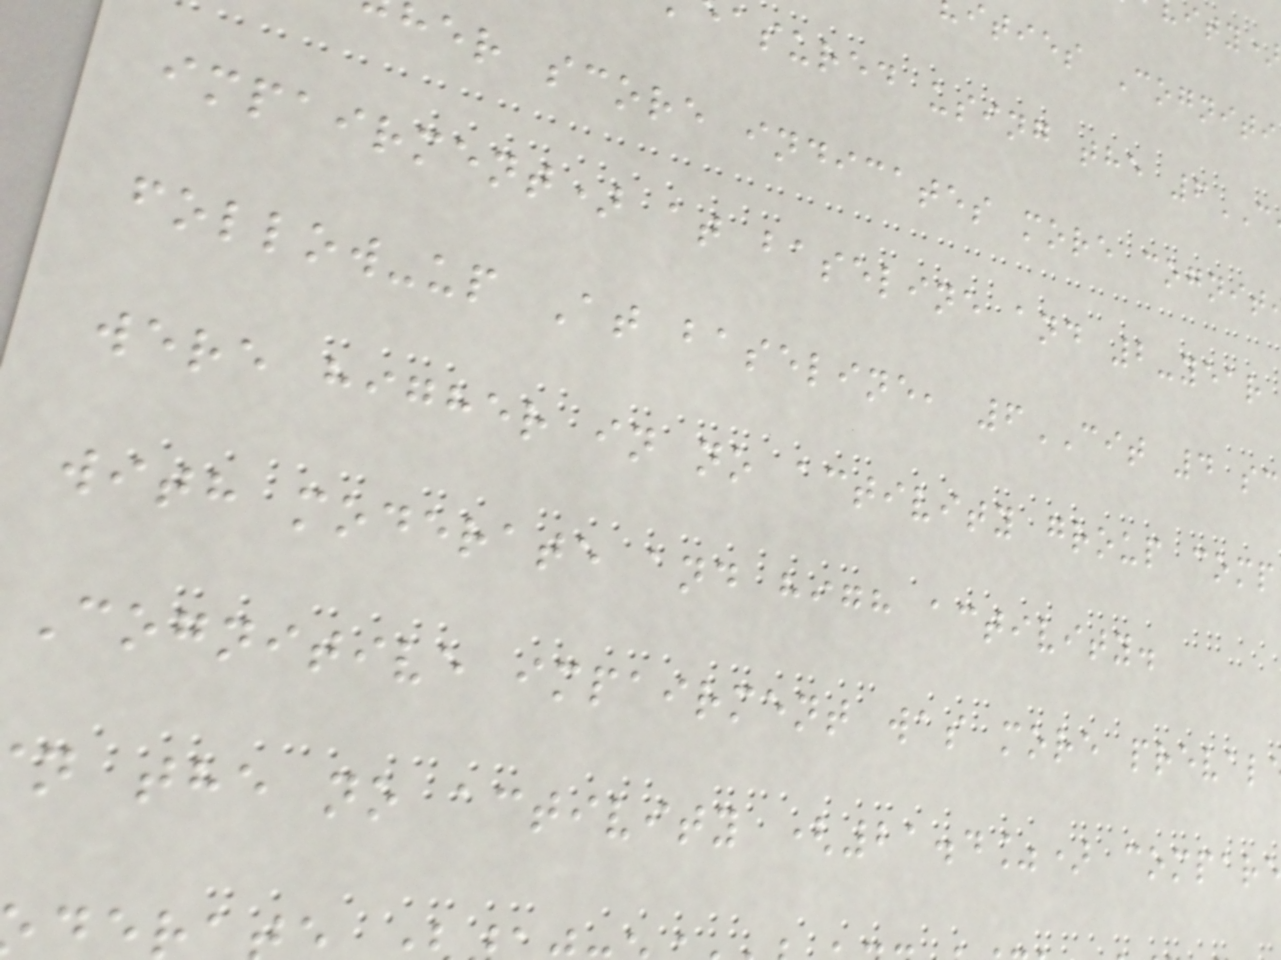ties Cogniti
asured using the 6
her score indicates more cognit
impairment) at baseline and 2-year
follow-up At baseline, 6CIT 4 sc
were higher in no activity group comp
with moderate and high activity.
Cognitive impairment was more preval
n the no activity (21.4%) compar
